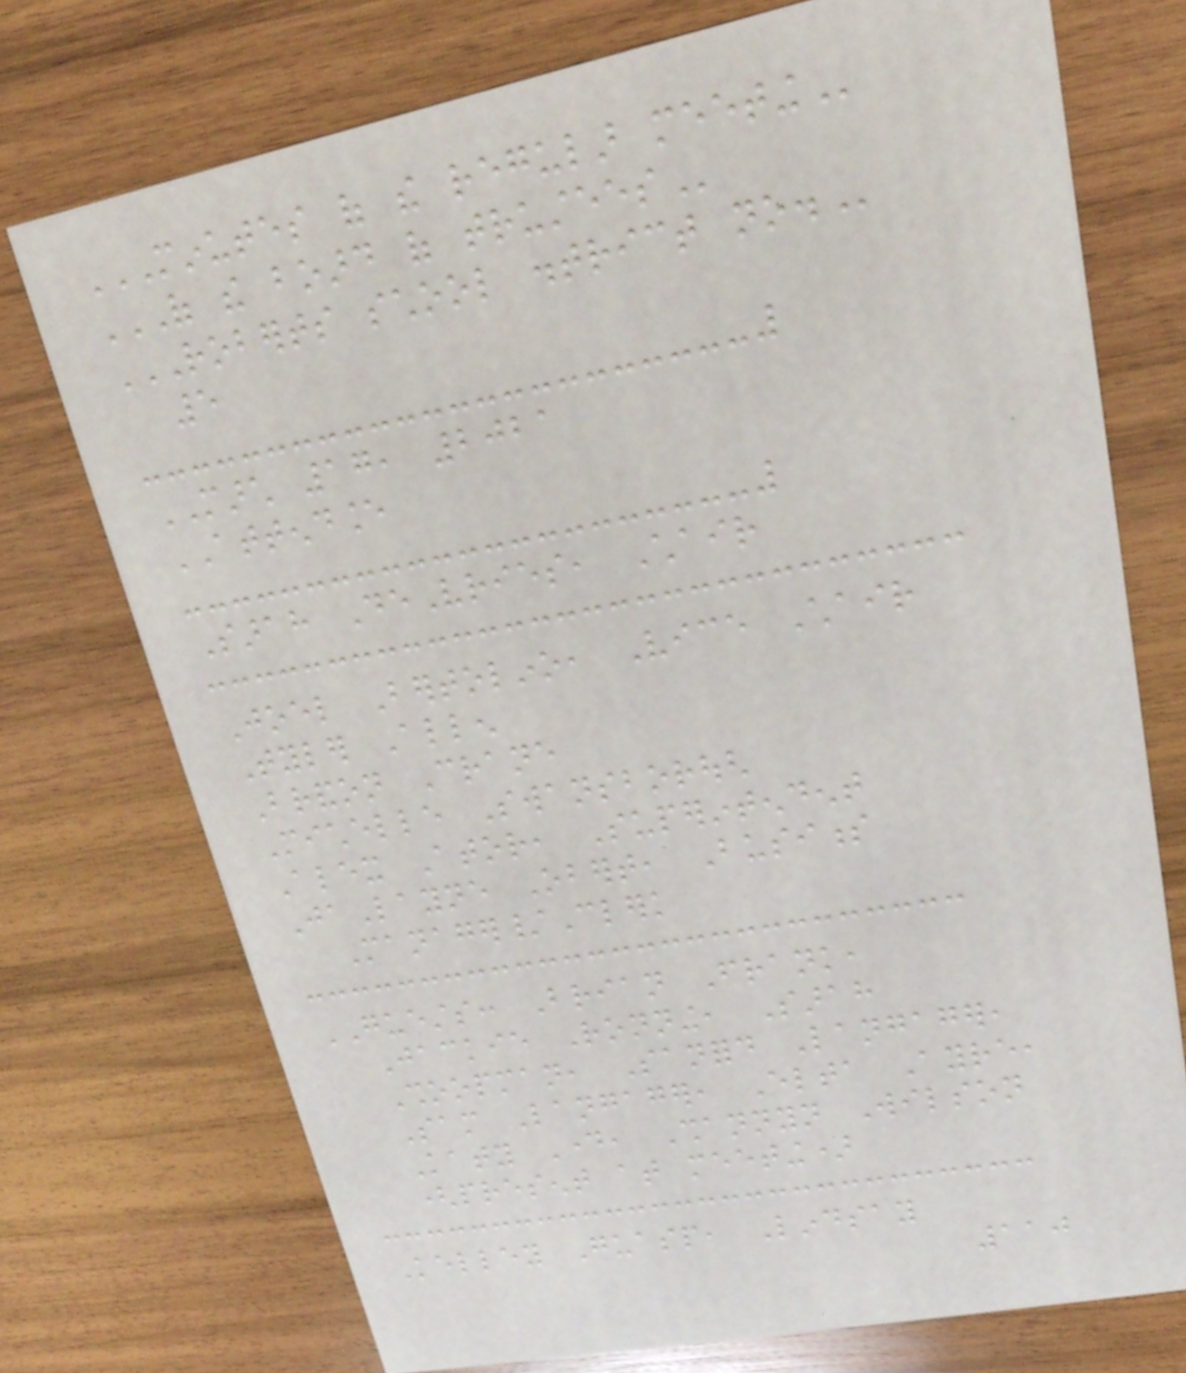MINUTES OF THE REGULAR MEETING
OF THE BOARD OF TRUSTEES
ROBERTS SCHOOL DISTRICT NO.
5
MARCH 17, 2021
ATTENDANCE
Sarah DeVries, Chair
Joel Bertolino, Vice Chair
Tyler Allen
Brandon Crane
Michelle Swansborough
Alex Ator, Superintendent
JaLayne Obert, Business
Manager/Clerk
GUESTS: Brian Frank,
Jackie Ronning, Sarah
Shoopman, Sanford Langager,
Sam Langager, Elta Ayre,
Katy Day, Shannyn Wilson
(present at meeting)
Kelley Guasp, Lindsay
110
